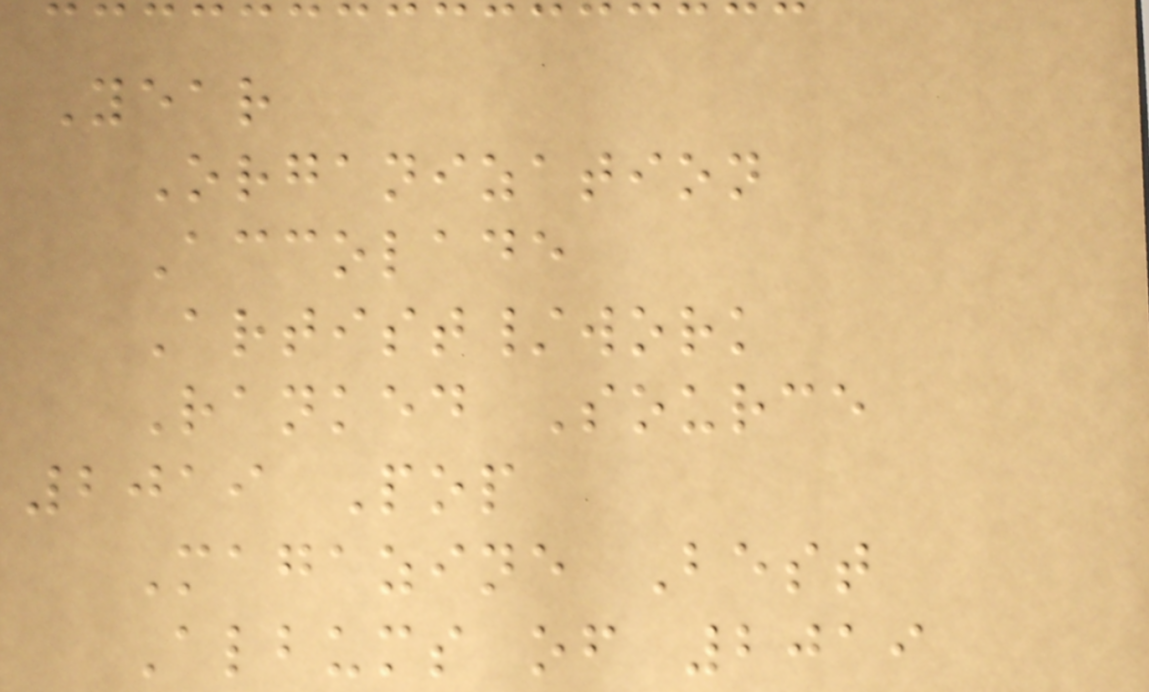Year
Organization
Accolade
Artist/work
Ranked Source
2019 Pop
Magazine Best
Albums of 2019
